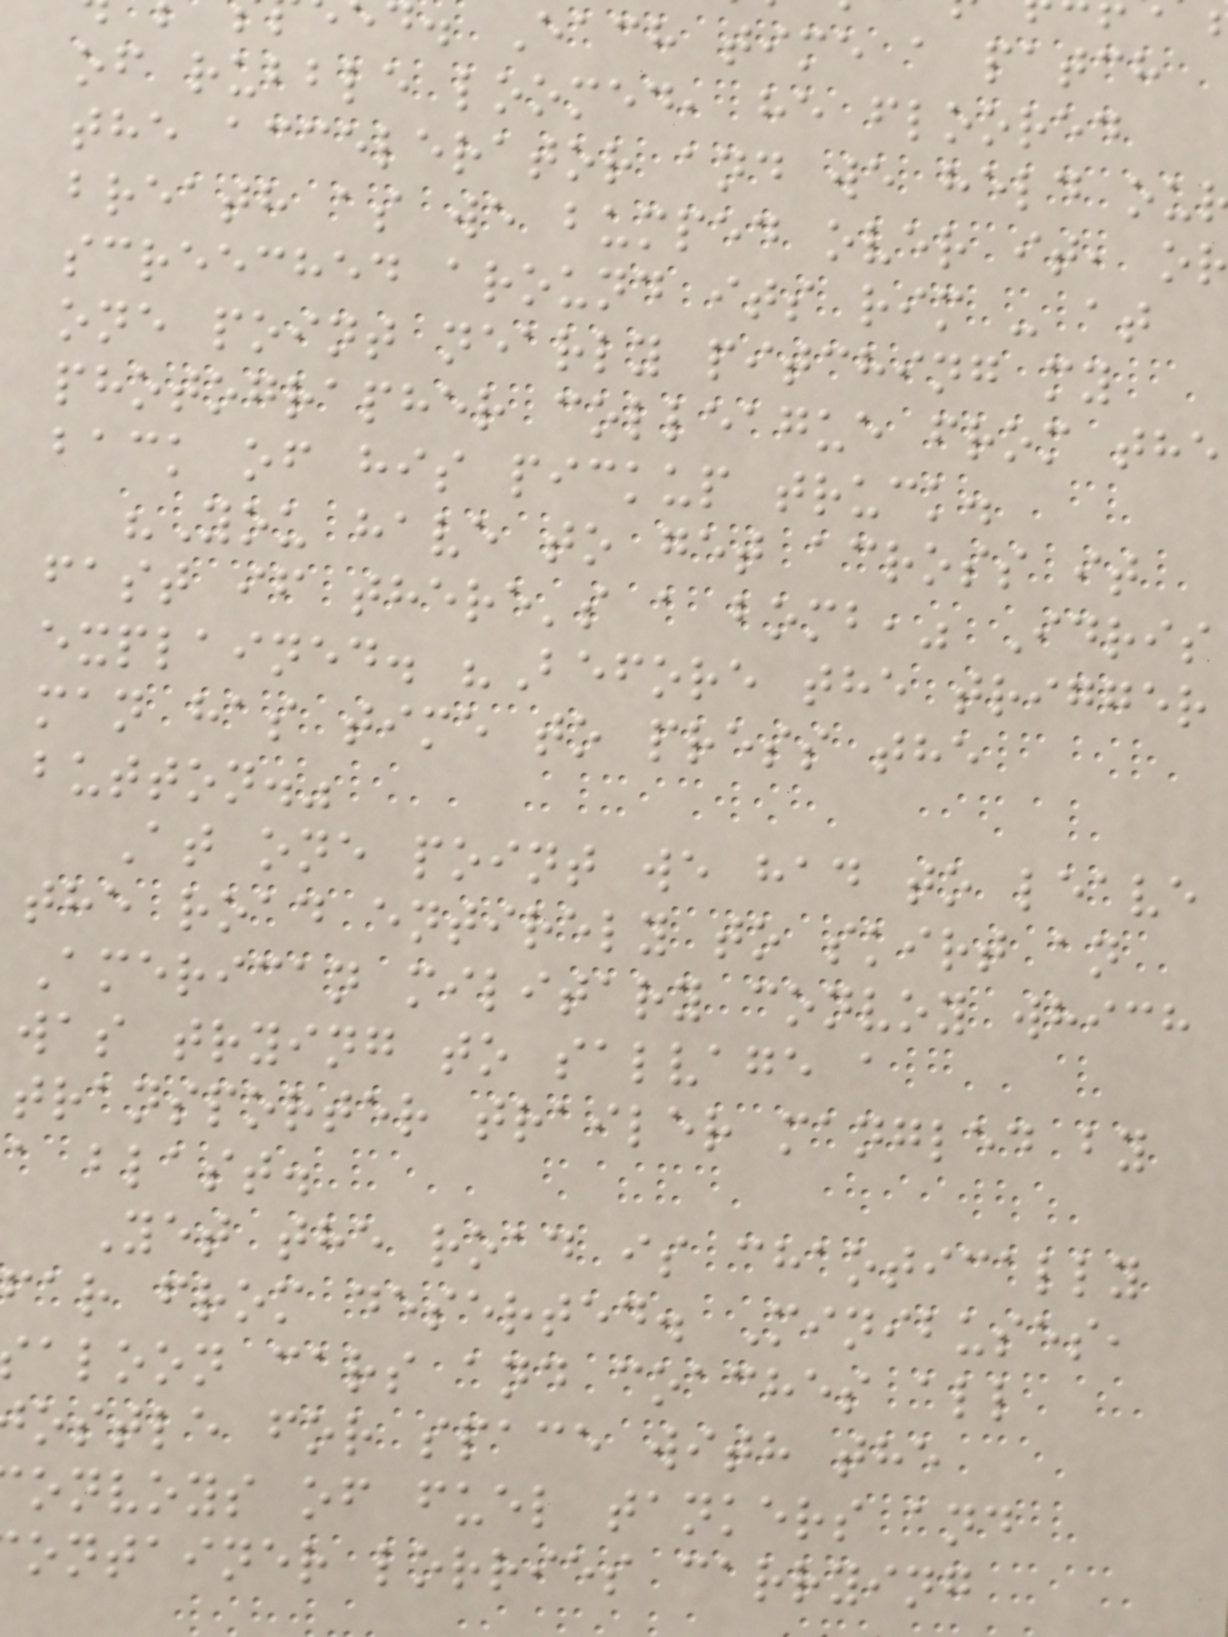. Each time a patch
of rubble loomed, he floored
the accelerator and we held ou
breath as we bumped over it, or
screeched around its rim - at
one point nearly pitching my
photographer colleague from the
back of his pickup truck.
"You have to get across it
fast if there's a bomb," Idris
explained. "Before the trigger
man has time to press the
button."
At one point we had to leave
the road entirely to skirt an
American military convoy which
was trying to salvage a
transporter trailer mangled by
a blast.
Yet the road is chaotically
far from deserted. Minibuses,
aloon cars and coaches all
ostle for space with the
onvoys of fuel tankers and
ontainer lorries carrying
